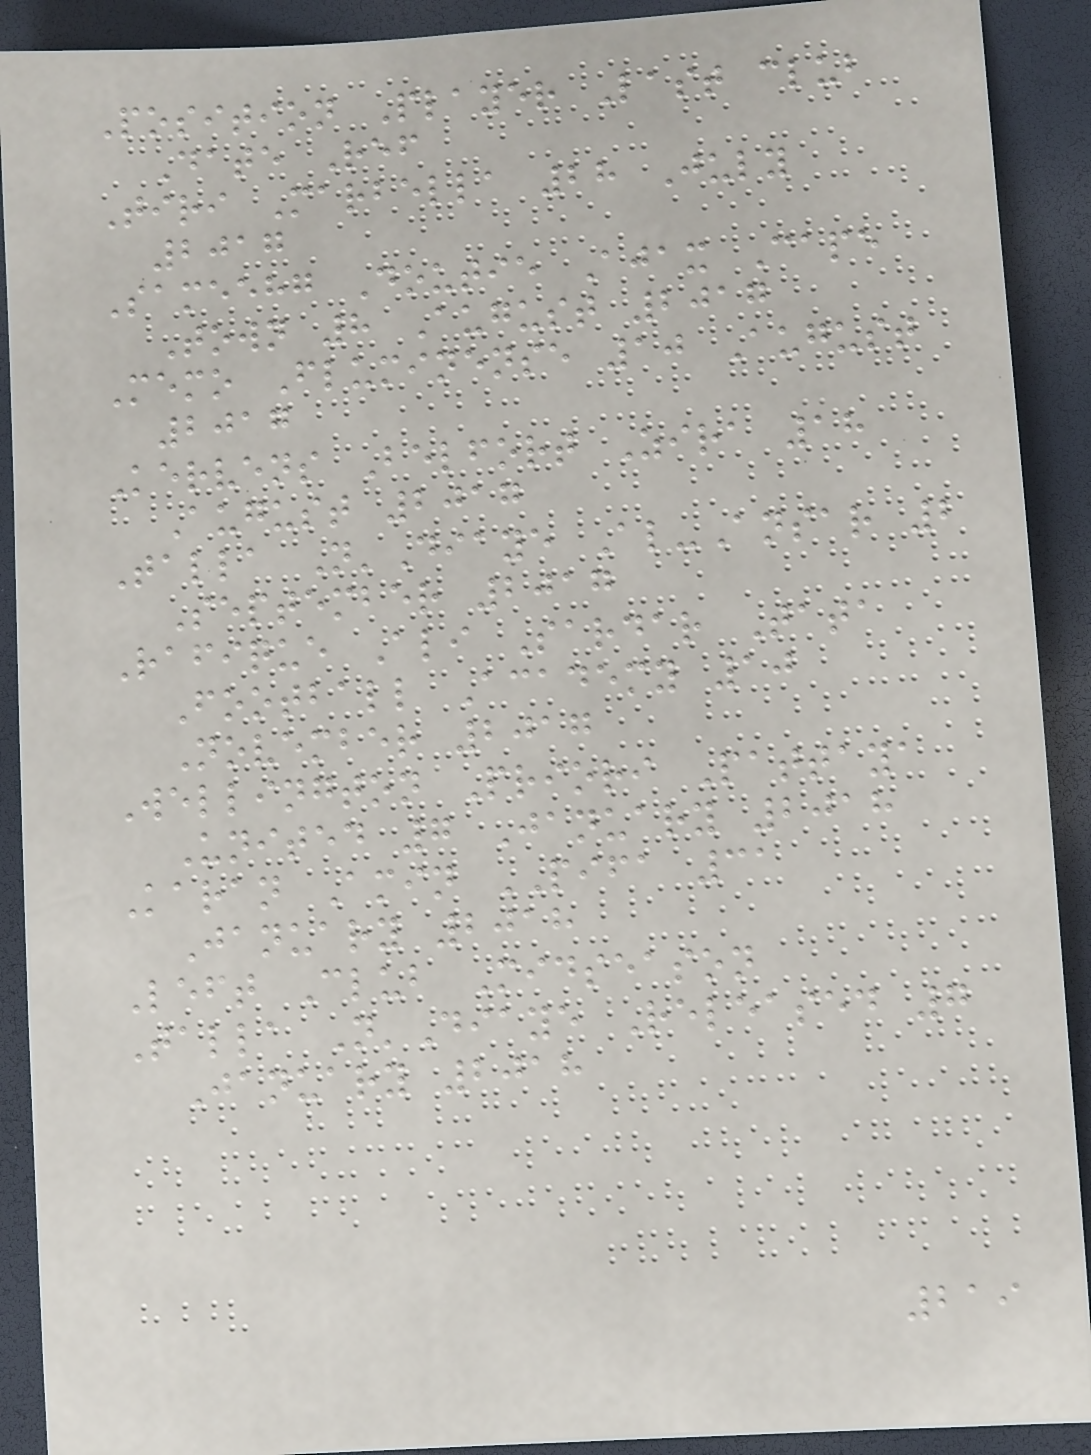Position Player Last club
Date Ref
Tiri Marbella 28 July
2017
Sameehg Doutie Ajax Cape
Town 8 August 2017
Memo Fluminense 10 August
2017
Kervens Belfort Zira 18
August 2017
Talla N'Diaye Al-Ansar 2
September 2017
Rafique Ali Sardar Tata
Football Academy 10
November 2017
Wellington Priori Pattaya
United 7 January 2018
Karan Amin PIFA 31
January 2018
Left Club Midseason
Talla N'Diaye Released 7
January 2018
219
